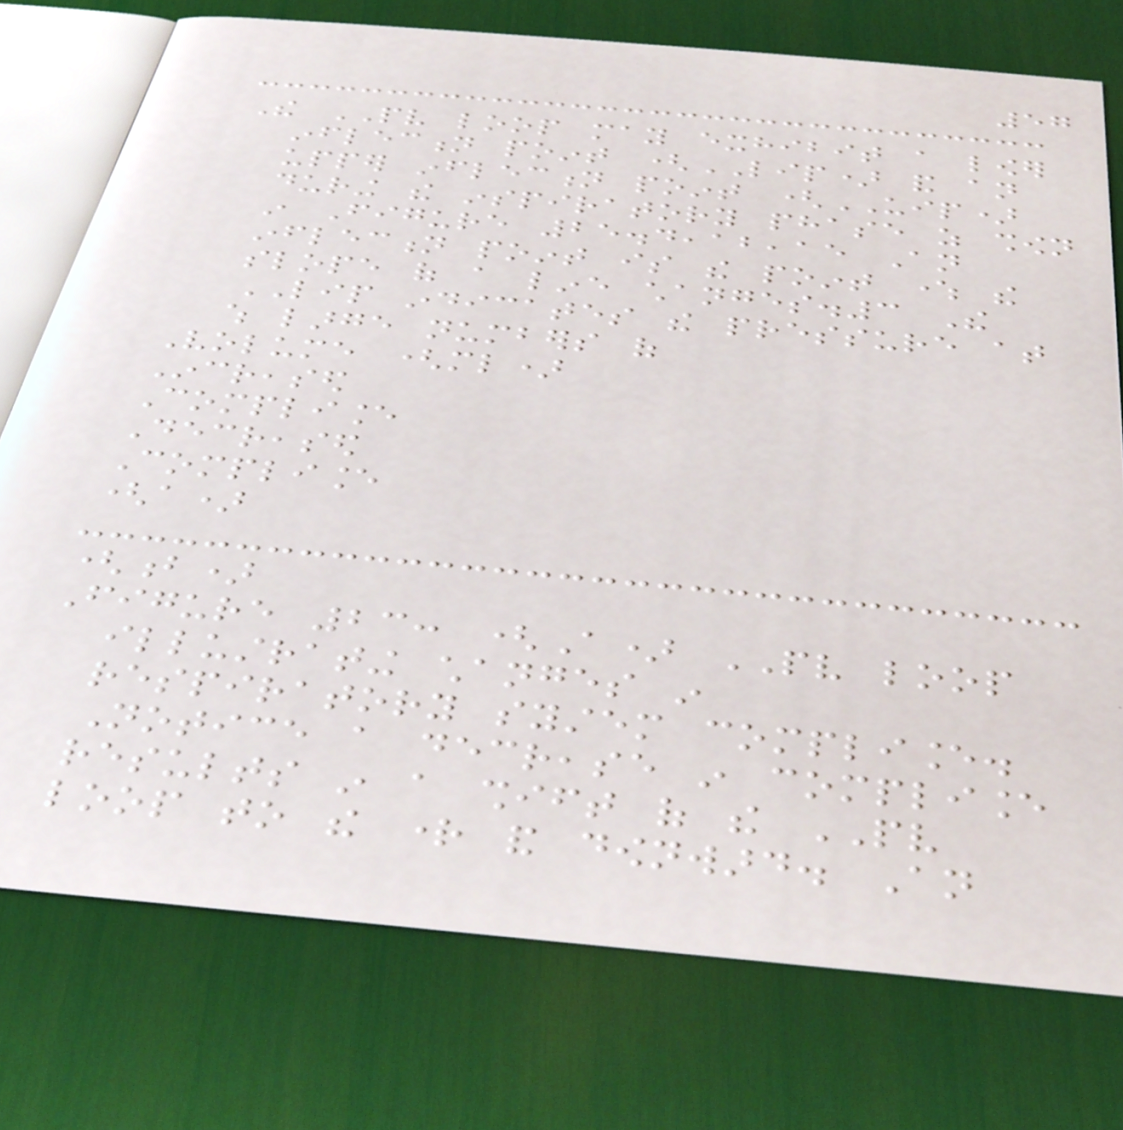57
The PV loop may exhibit a lower
inflection point (LIP) and an
upper inflection point (UIP)
during the inspiratory phase as shown
in Figure 25.4,12,15 An
inflection point is the point where the
slope of a line changes.3 The
LIP indicates the pressure at
which large numbers of
Volume (ml)
Increased
Compliance
Decreased
Compliance
(a)
(b)
Figure 23: (A) PV loop
illustrating changes in
respiratory system compliance.
Notice a decrease in compliance
results in a shift of the PV
loop to the right and downward. An
